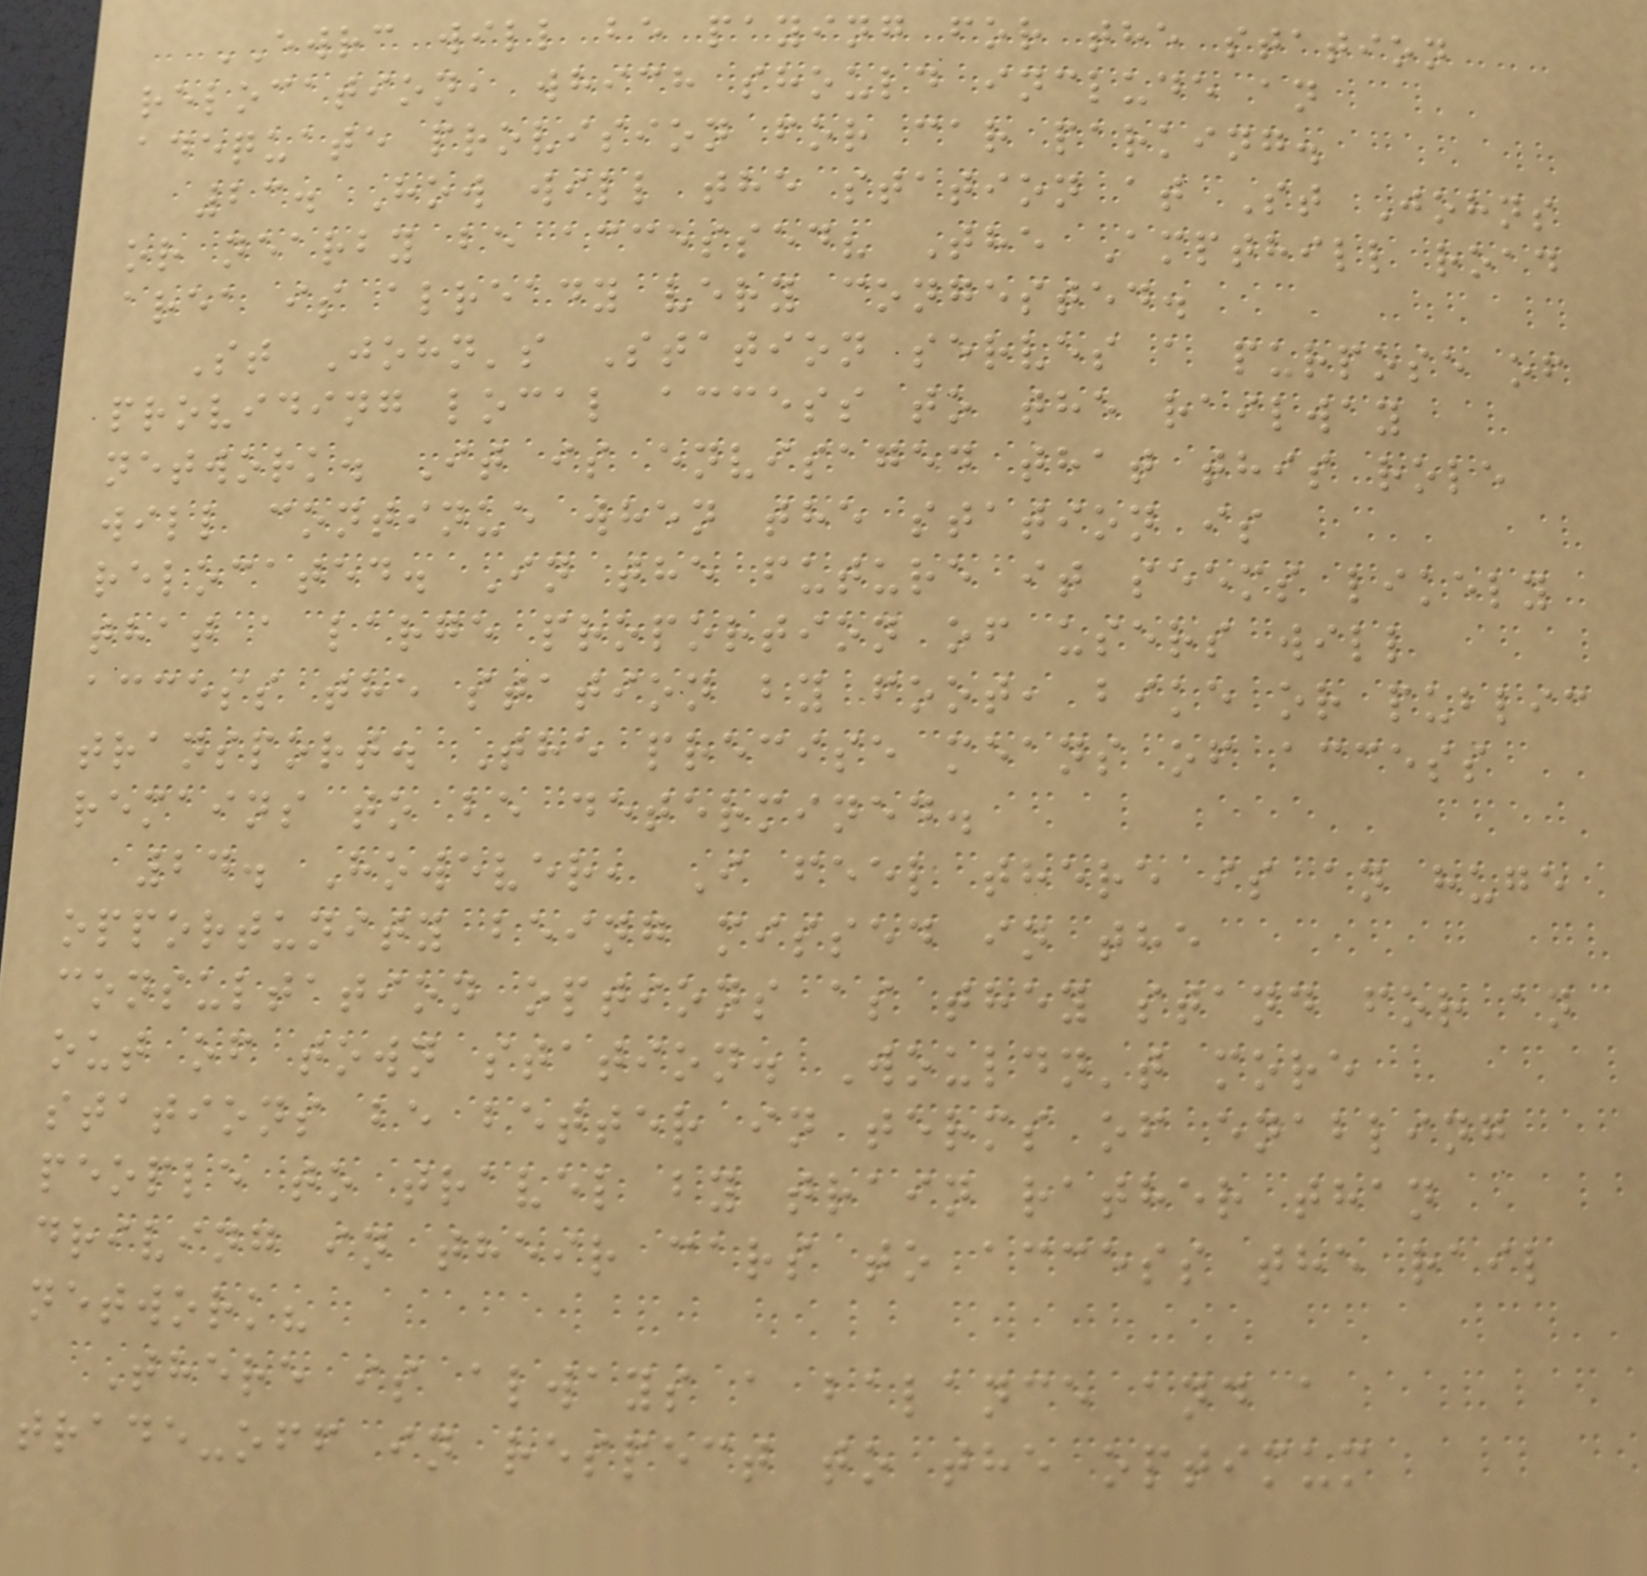EWRC will be paying for the station
relocation, which should include an
adequate provision for car parking.
23. How will the station at St Johns
or nearby be accessed? The Ampthill road
area is already very congested.
St John's Station serves a purpose of
providing local access to the railway
network. It is envisaged that this role
will continue when the station is
relocated. In the future it seems likely
that a large proportion of users will
access the station by foot, bike or public
transport. The precise means of access
remains to be determined.
24. However, I feel there is an huge
opportunity being missed in the
consultation options as they stand for an
out of town station. Wouldn't more
stations be better in terms of enabling
people to travel by train rather than
driving in their cars to access the rail
network?
There is always a balance and a
trade-off in respect to the optimum
